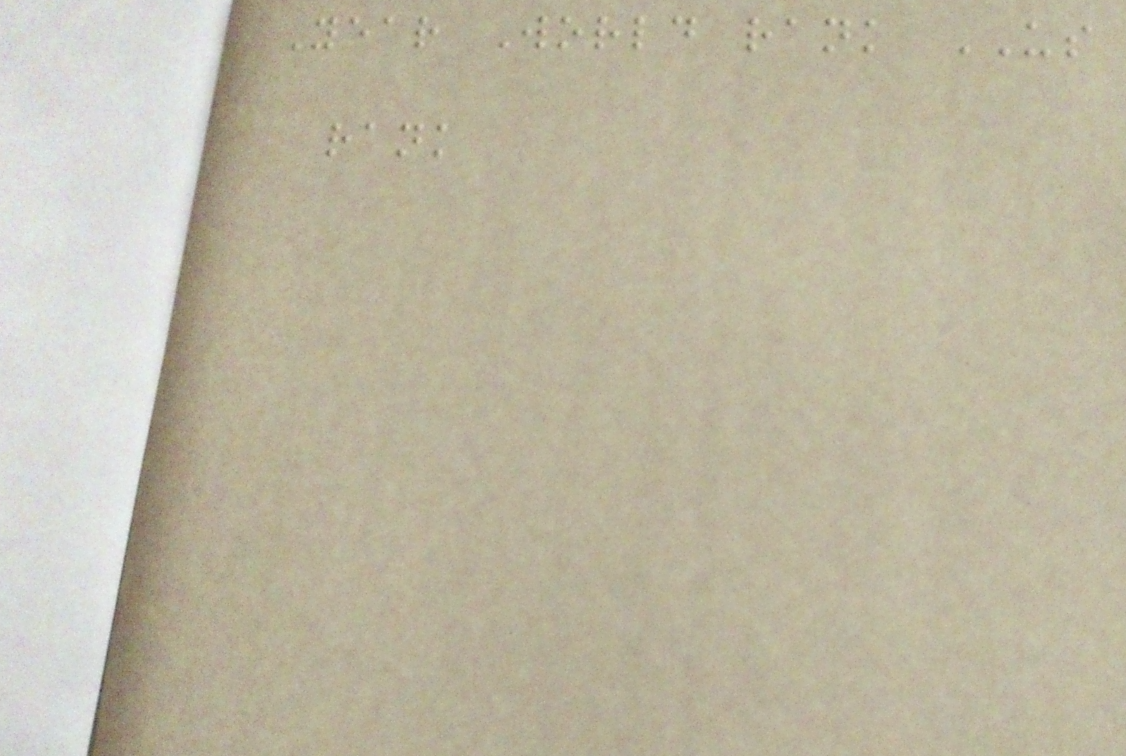Year World rank US
rank
